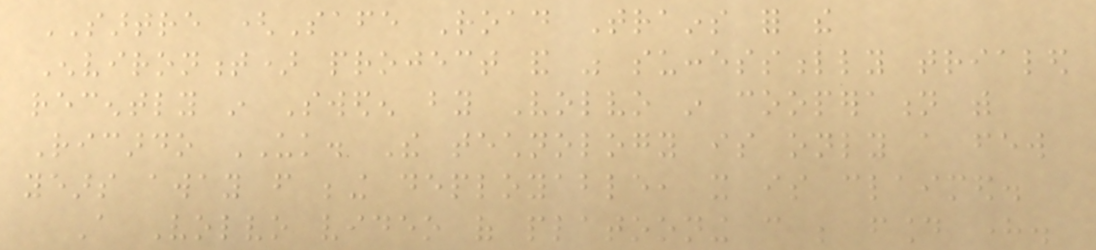SARTRE (Safe Road Trains for the
Environment) project and was successfully trialed
recently in Sweden by Volvo in cooperation with
Ricardo UK. The technology is only a few
years away from being deployable, it is claimed.
A Volvo video of platooning can be found here.
